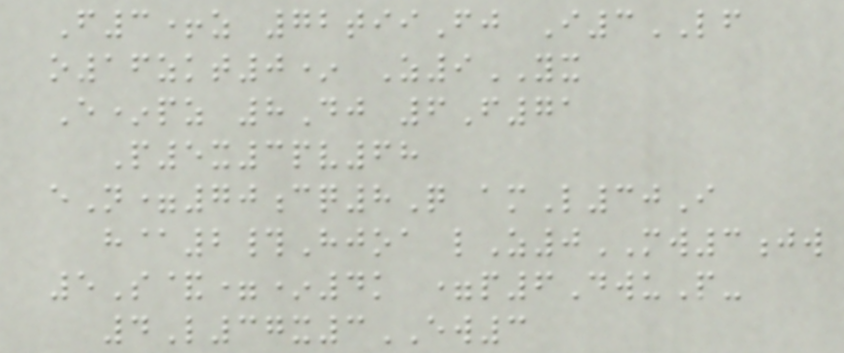F3+z 72tiiFj I3LF
o16zkt0* Z9YX
E*pz 8Dj 6F71
P5x3pv68
eN=70cq8Q amL30I
h@2#Hjoa lZ0MW3jw
5S&=*4k =p6DwuP-
4L37x3EW3
